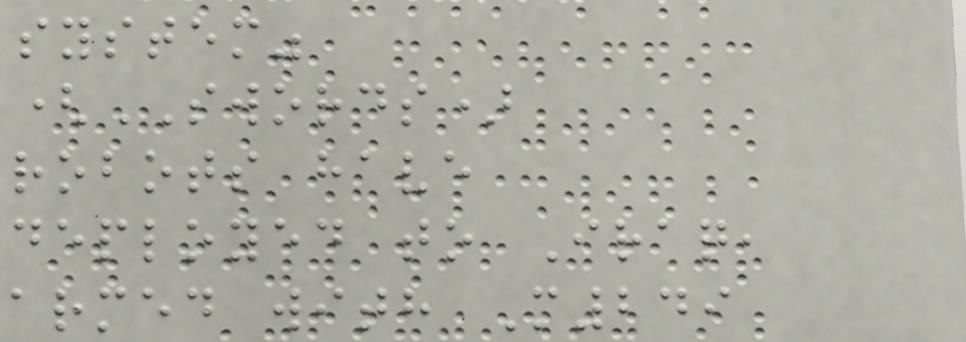system"
(SWORDS)
robots have
deployed to Iraq,
armed with M249
